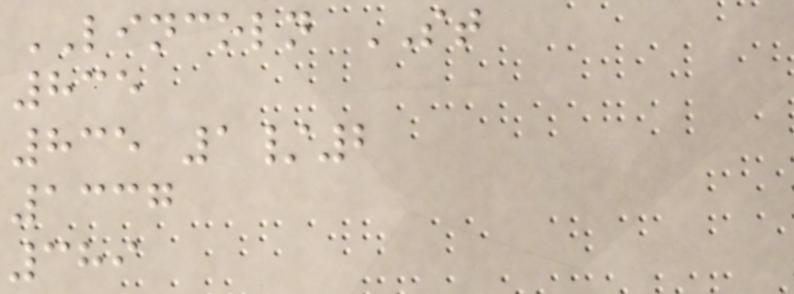LINCOLN ST
835
835 1/2
1337
389
